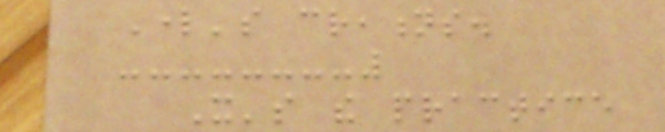Lord's creations.
It's the practice
